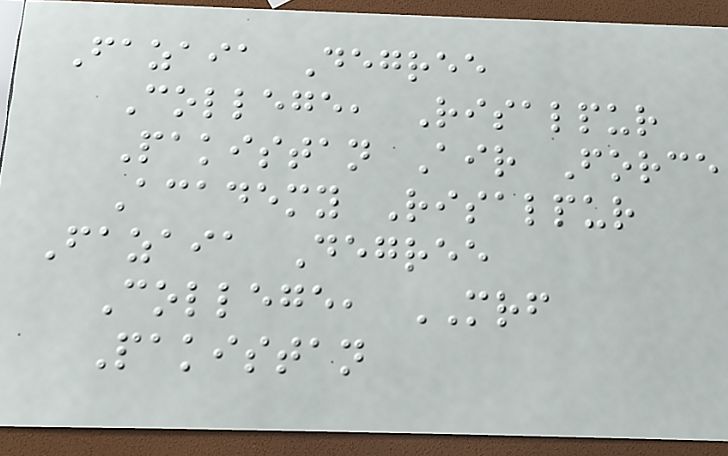Fazaia Degree
College, Risalpur
Pakistan Air Force
Academy Risalpur
Fazaia Degree
College, MRF
Pakistan
